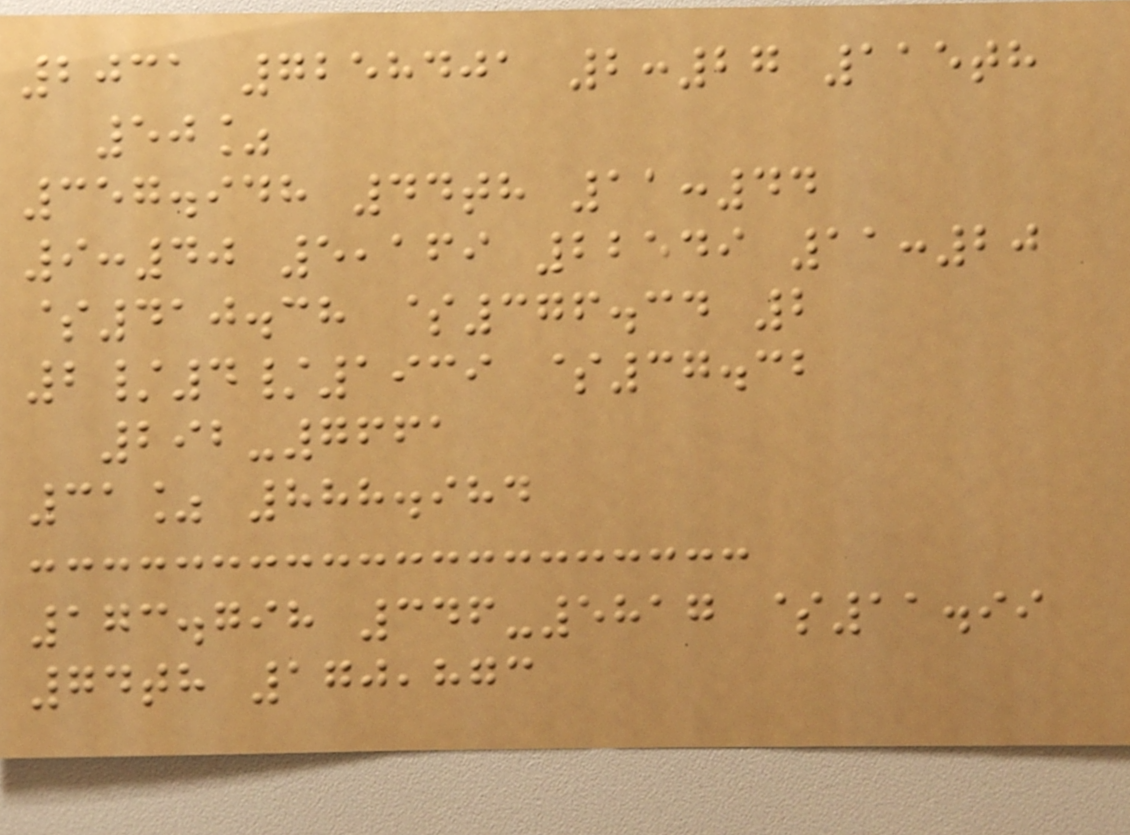2031 7258401 2:27 115th
50%
357.948 44th 11:44
9:40 5,169 22549 11:20
$410.38 $376.34 2
2/4/1939 $37.32
292-7661
31% 888.984
173.798 346-5817 $11.99
74th 170,873
